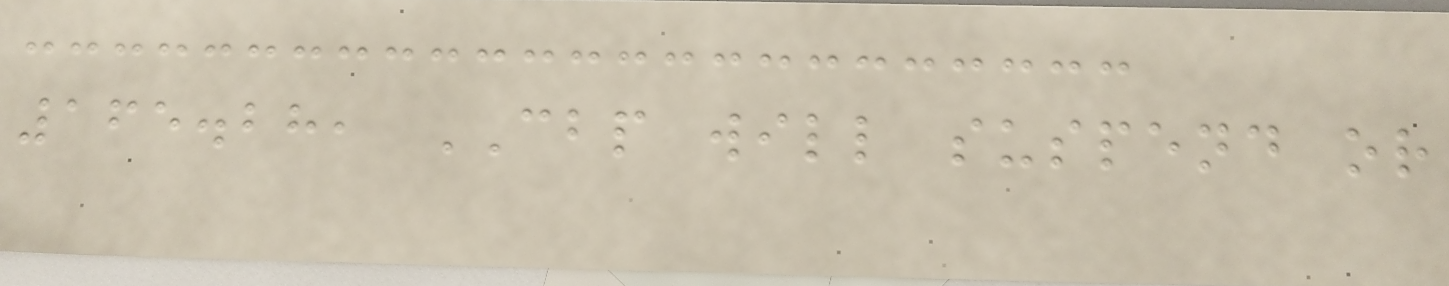165.28, CBP will suspend or
